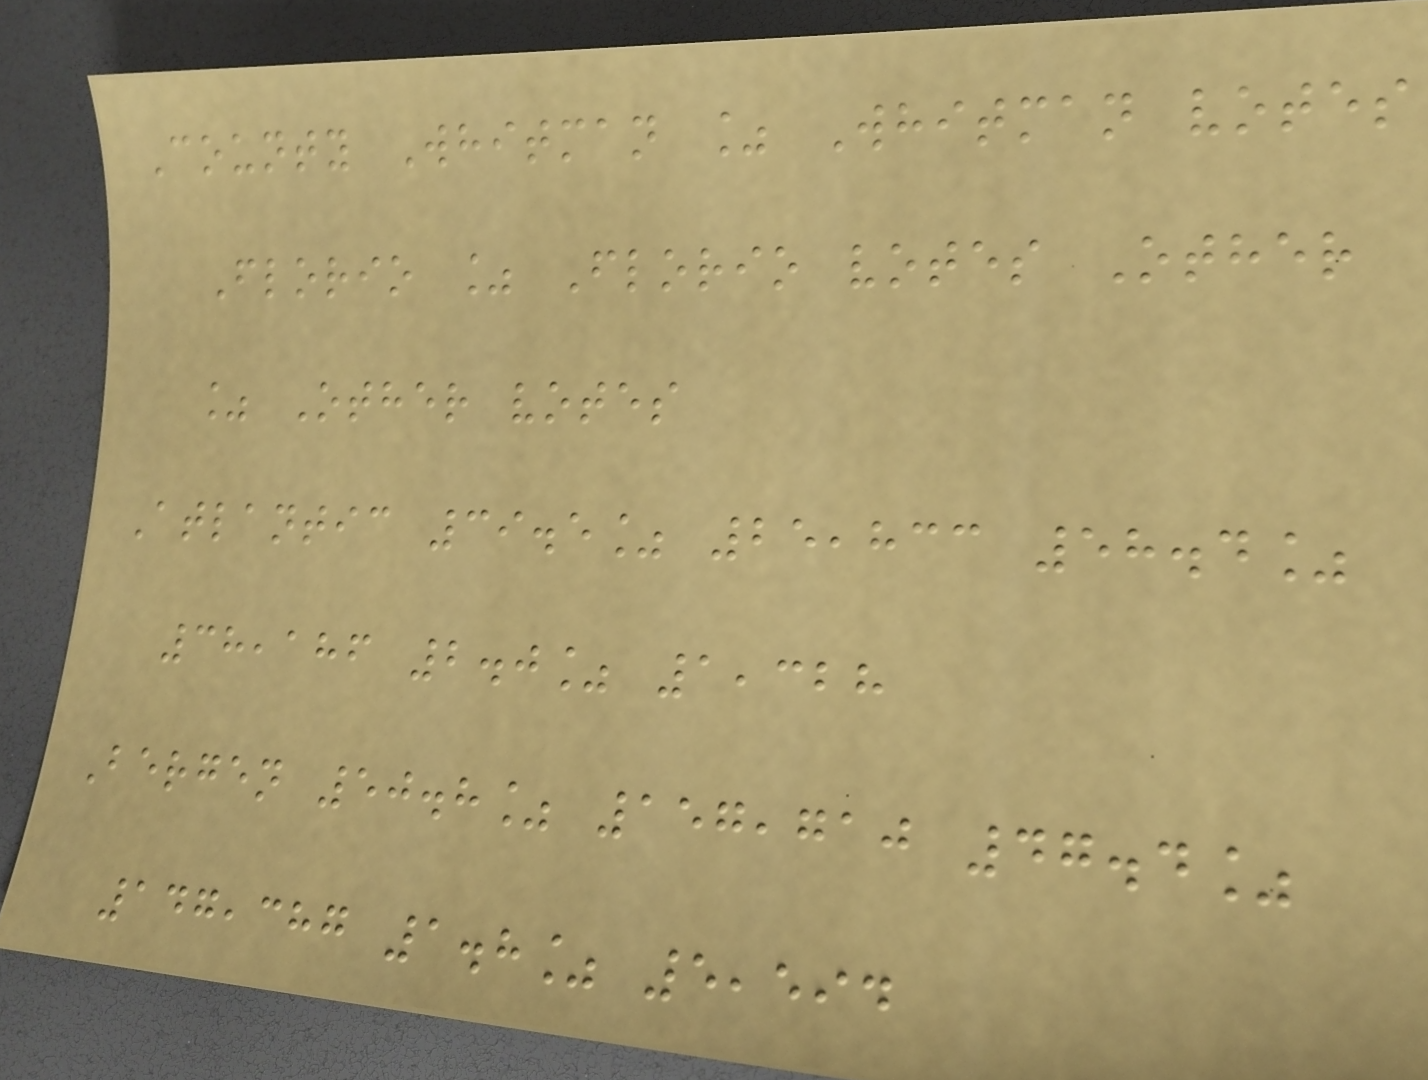County Whitman % Whitman votes
Florio % Florio votes Other
% Other votes
Atlantic 39.5% 25,833 58.4%
38,186 2.0% 1,328
Bergen 50.8% 157,710 47.4%
147,387 1.8% 5,594
